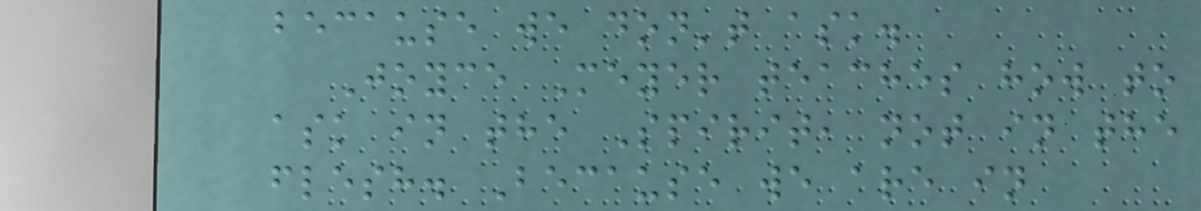because we don't ask.
Joyce Meyer teaches how to
ask in the Spirit, not in the
flesh. Because we are in
